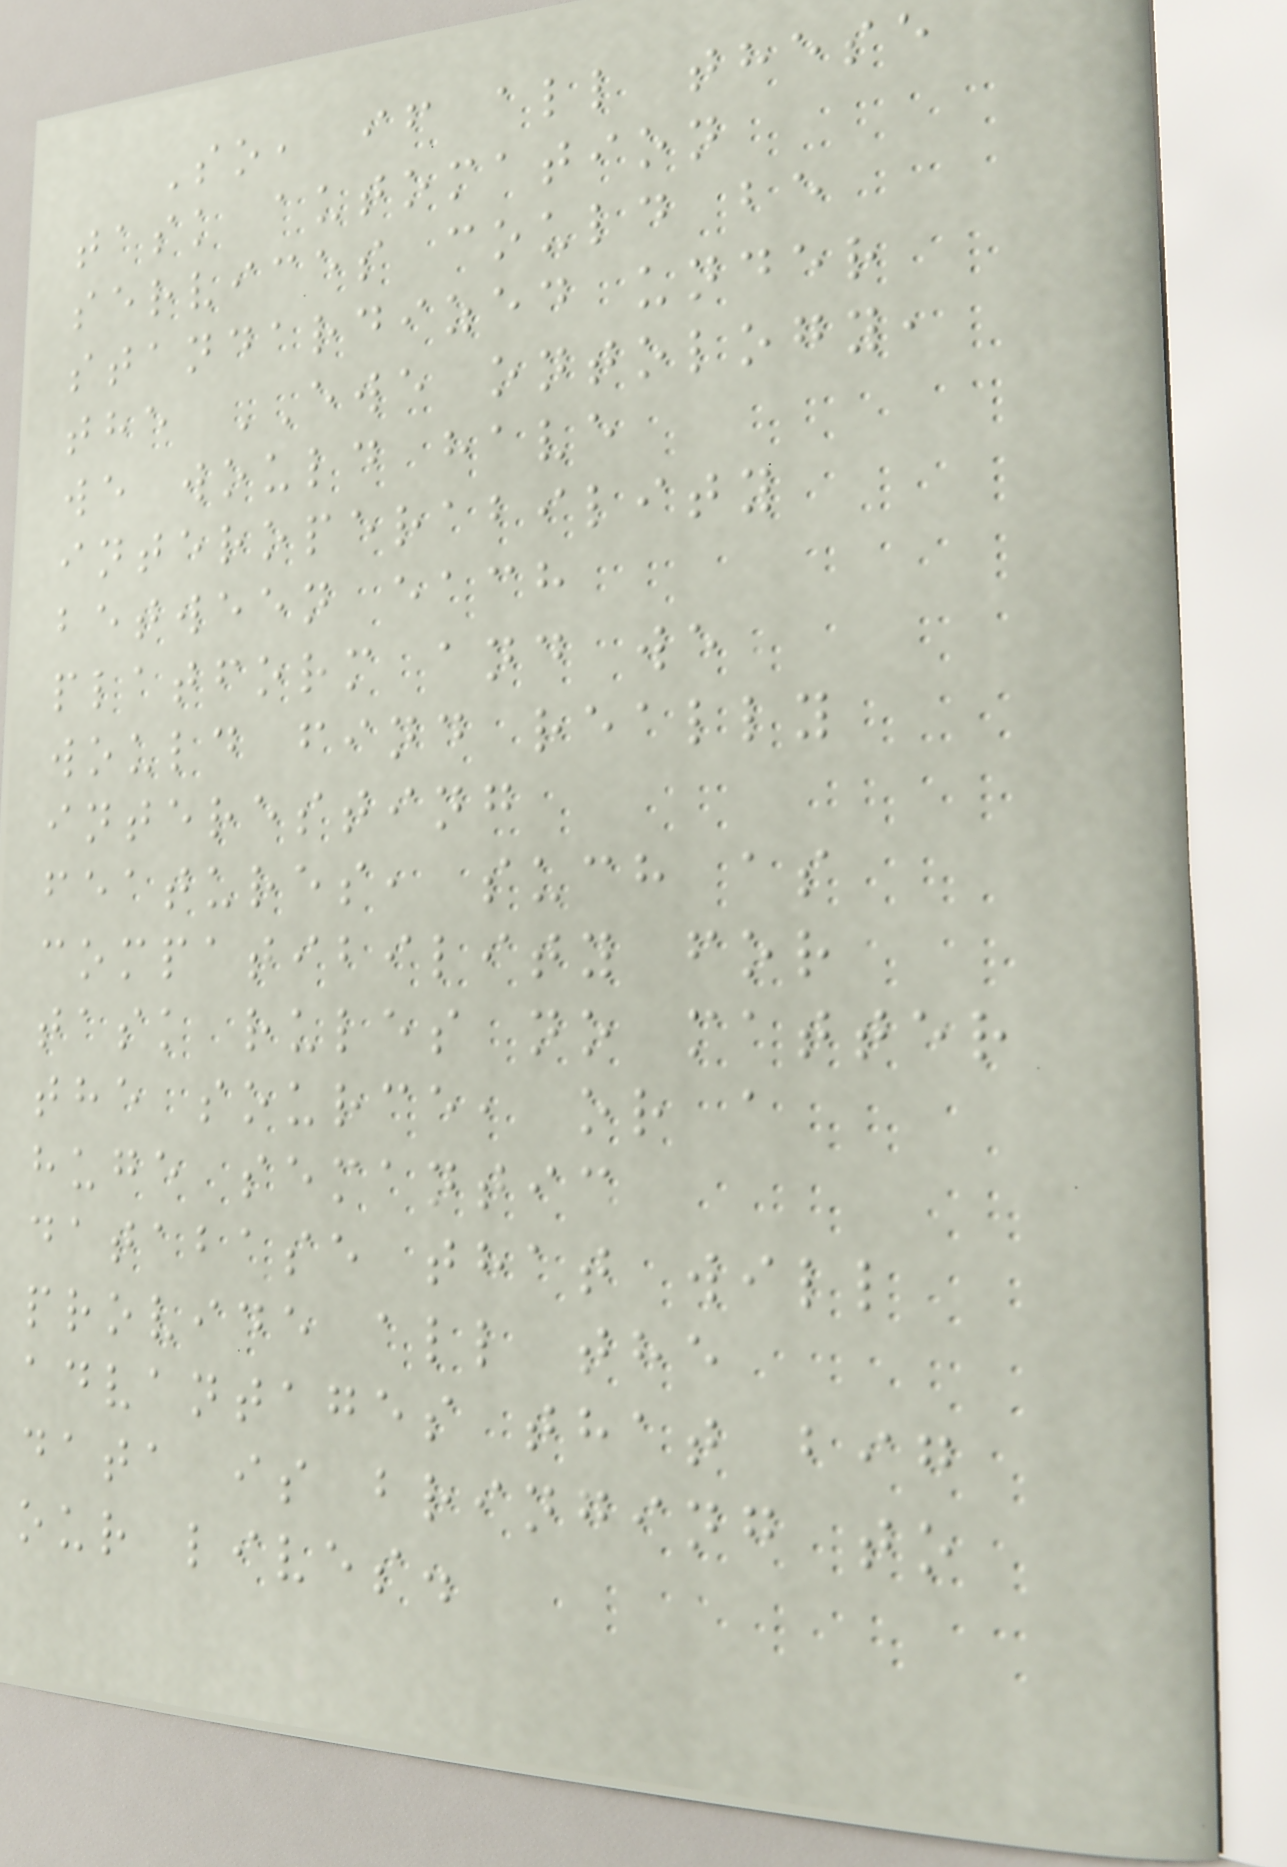So, if all these
task automation
services could be
standardized under
the EWE ontology,
we would have
interoperability
between each
platform and we
would find really
interesting
features, such as
compatibility for
task rules no matter
the source, or a
huge semantic
database that will
provide all the
advantages that big
data is bringing to
our lives.
